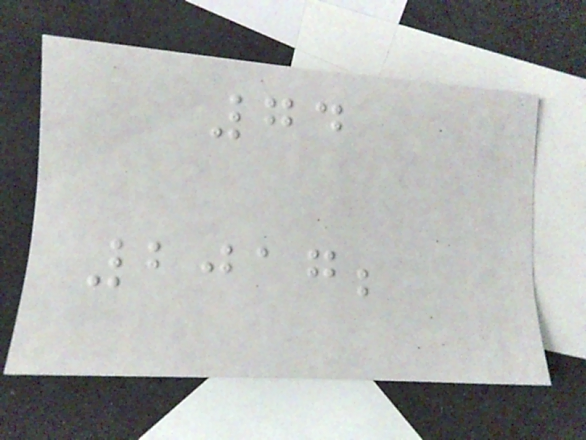74
2017;
